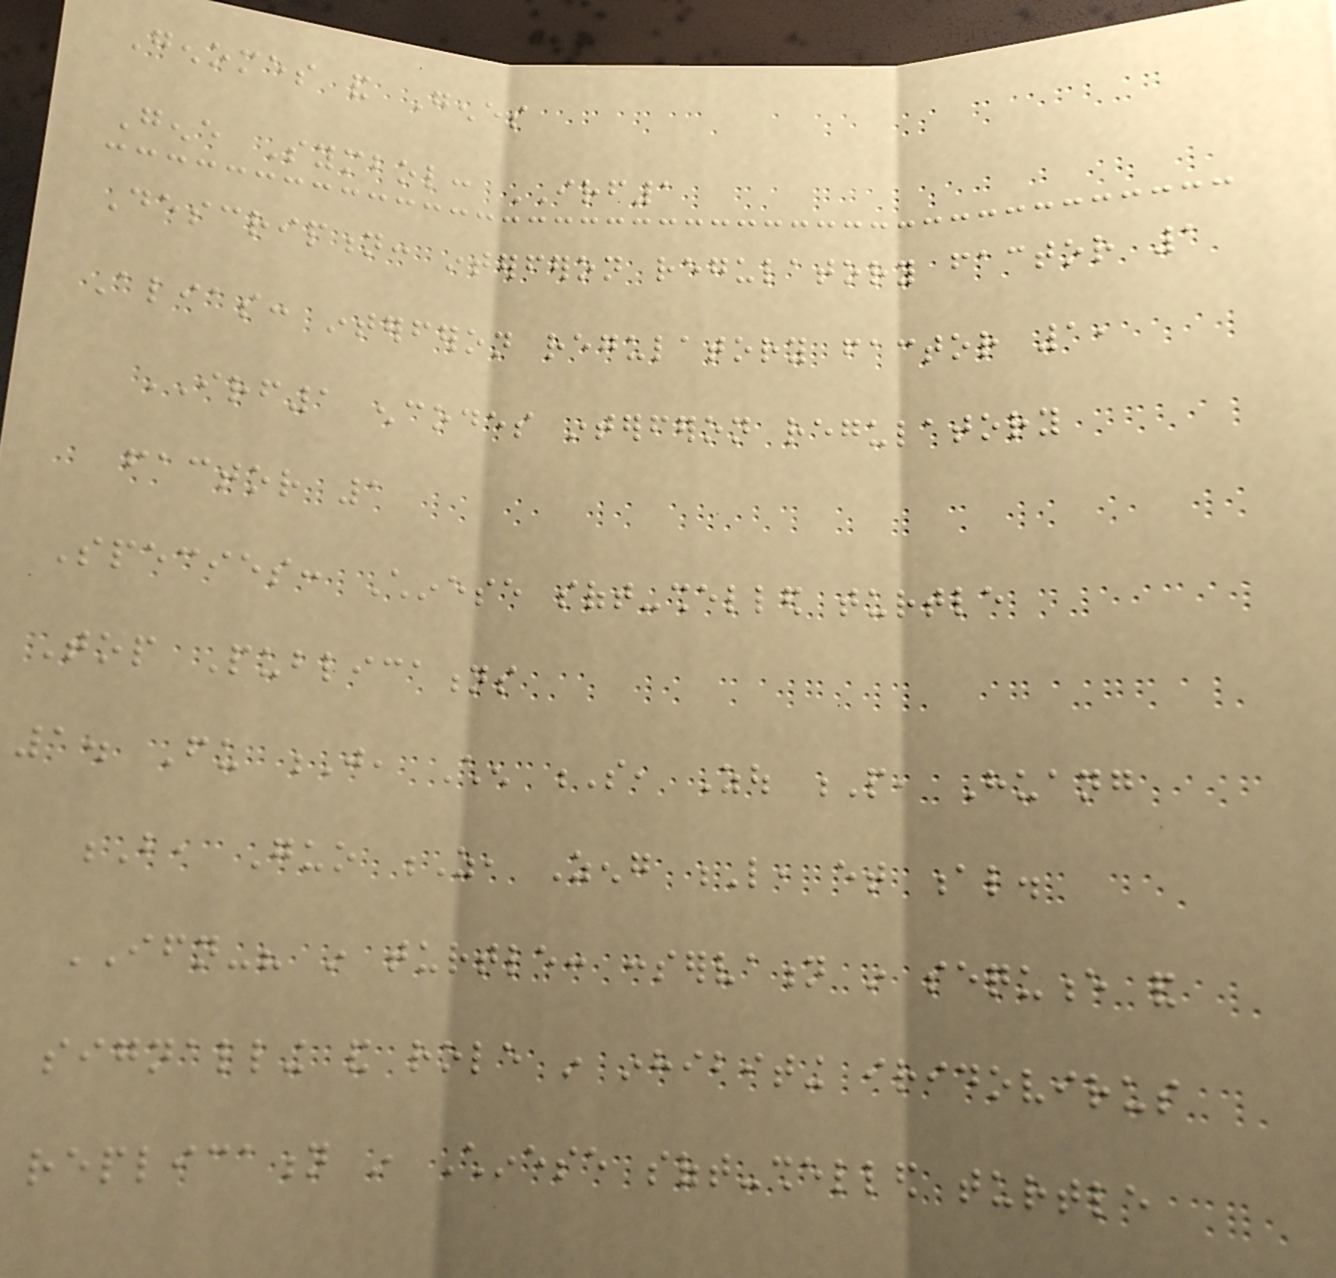Genomes and Genes
Gene Symbol: IRF1
Description: interferon regulatory factor 1
Alias: interferon regulatory factor 1,
IRF1 encodes interferon regulatory
factor 1
Species: Chinese soft-shelled turtle
Top Publications
1. Fu J, Chen S, Zou P, Huang
B, Guo Z, Zeng L, et al.
IFN-? in turtle: conservation in sequence and
signalling and role in inhibiting iridovirus
replication in Chinese soft-shelled turtle
